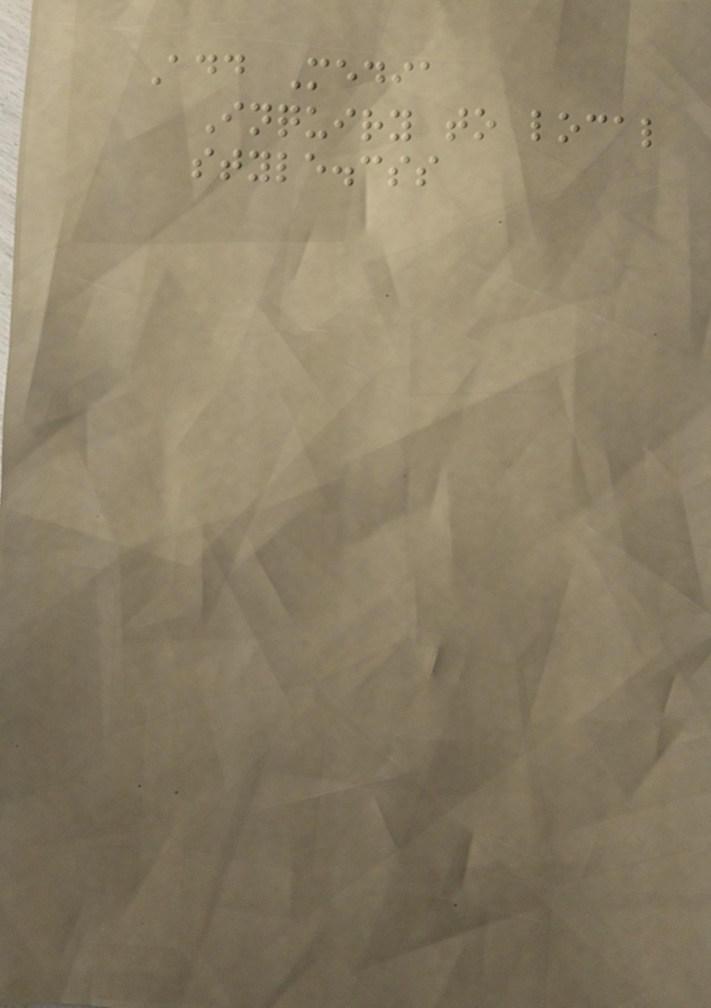Add Media
Inquiry to local
style.css
